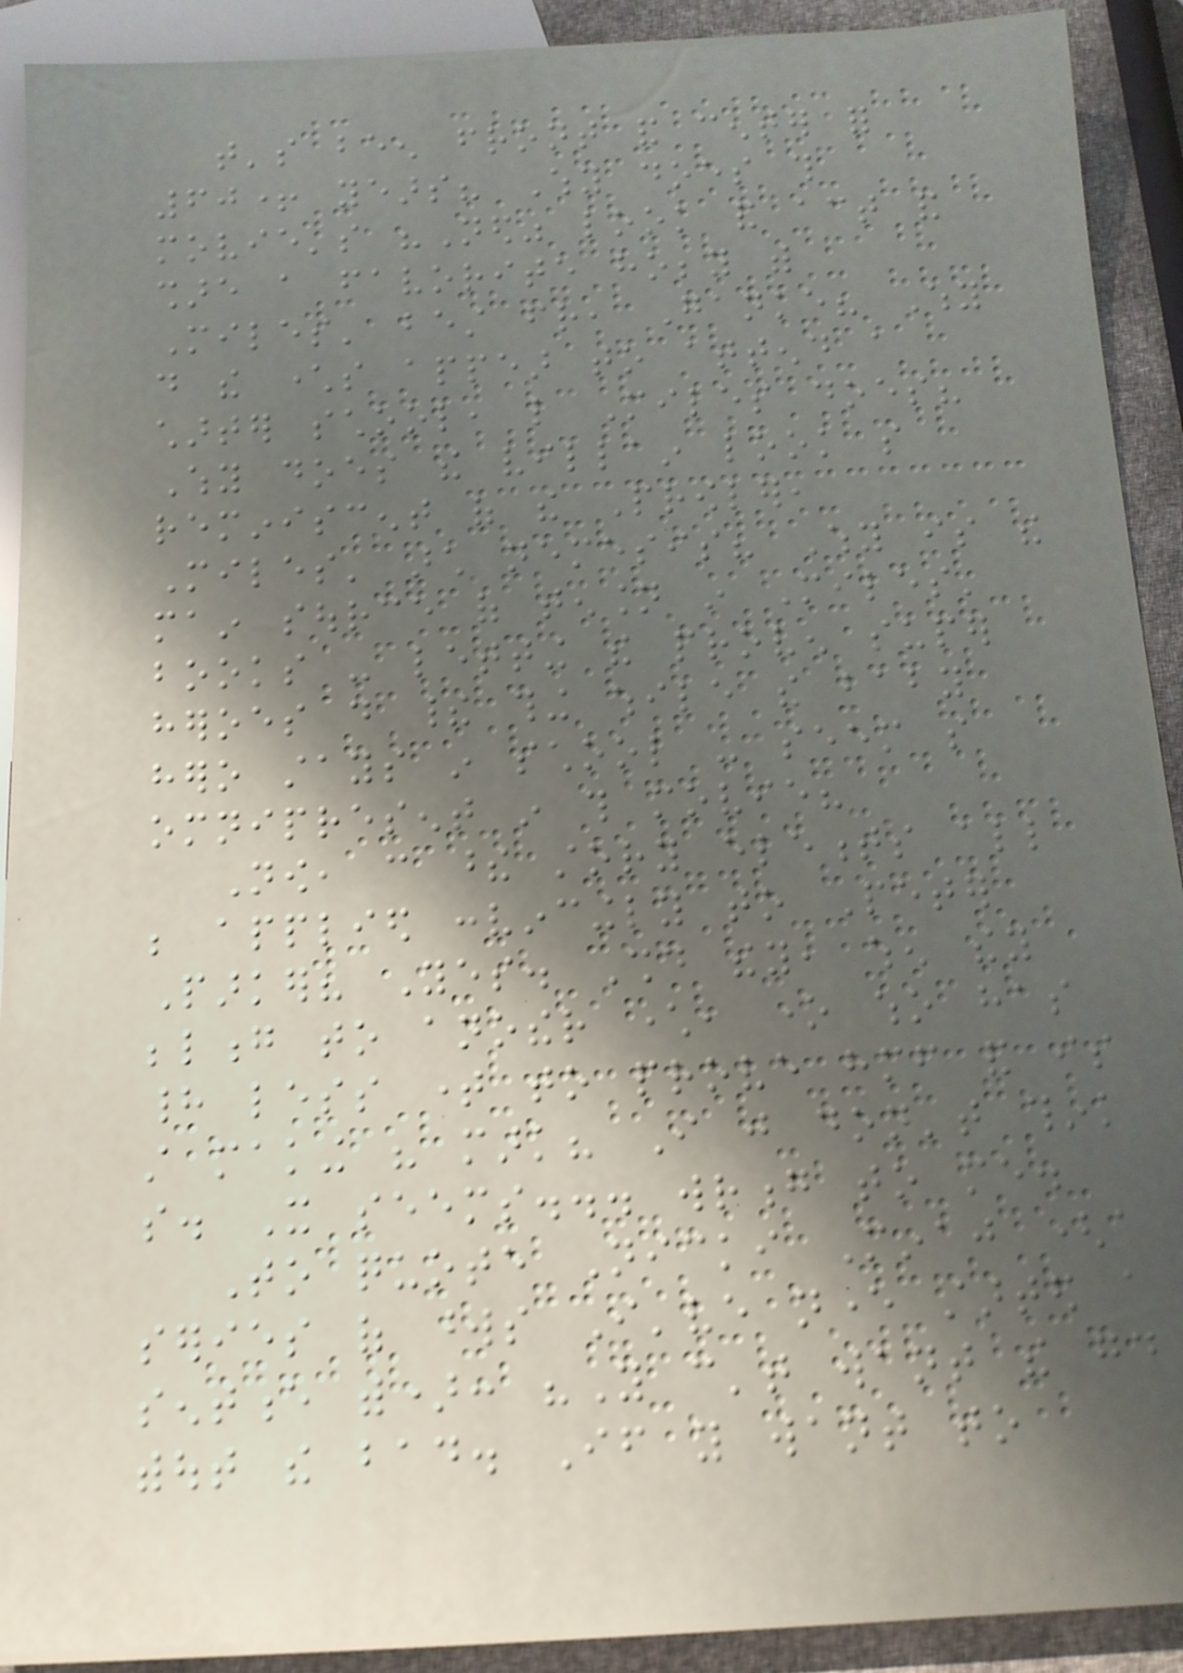that's been front and center for
60+ years? Why does this
movie's "Ned" look and act and
share a favorite hobby with
Miles' best friend, Ganke? Why
do the characters appear to attend a
charter school, like Miles does?
Why does the villain look so
reminiscent of the Prowler,
Miles' arch nemesis? Why is the
main source of tension in Miles'
books - letting the proven super
heroes do their thing while the baby
hero stays in school - seem so
omnipresent in this movie?
Now, can these story elements all
be applied convincingly to Peter
Parker? Yes. Should they, when they
belong to another character, one who has
had less time to prove himself and is
still making his mark? I just don't think
so. It seems... wrong to me.
To quote Nicki Minaj (a
series of words I've never started a
sentence with): "You can't want the good
without the bad. If you want to
